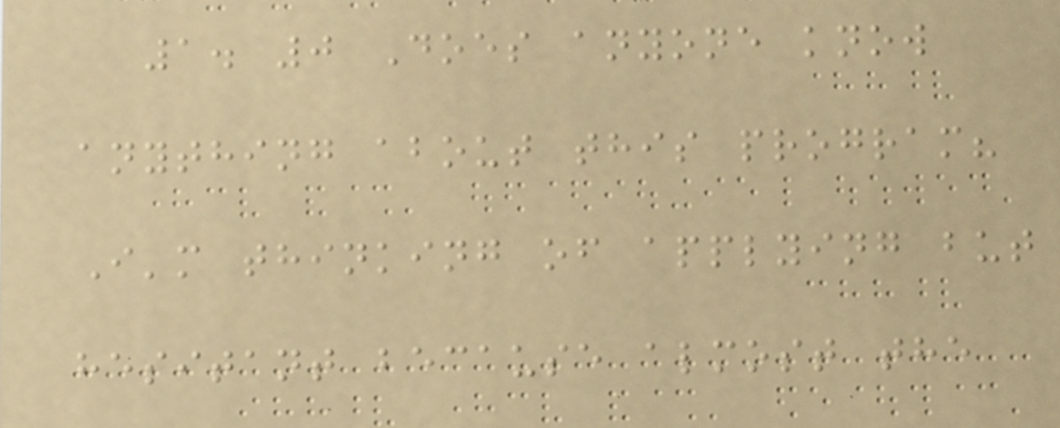1. 0 Does anyone know
anything about this program?
I'm thinking of applying but
hesitant because almost the
